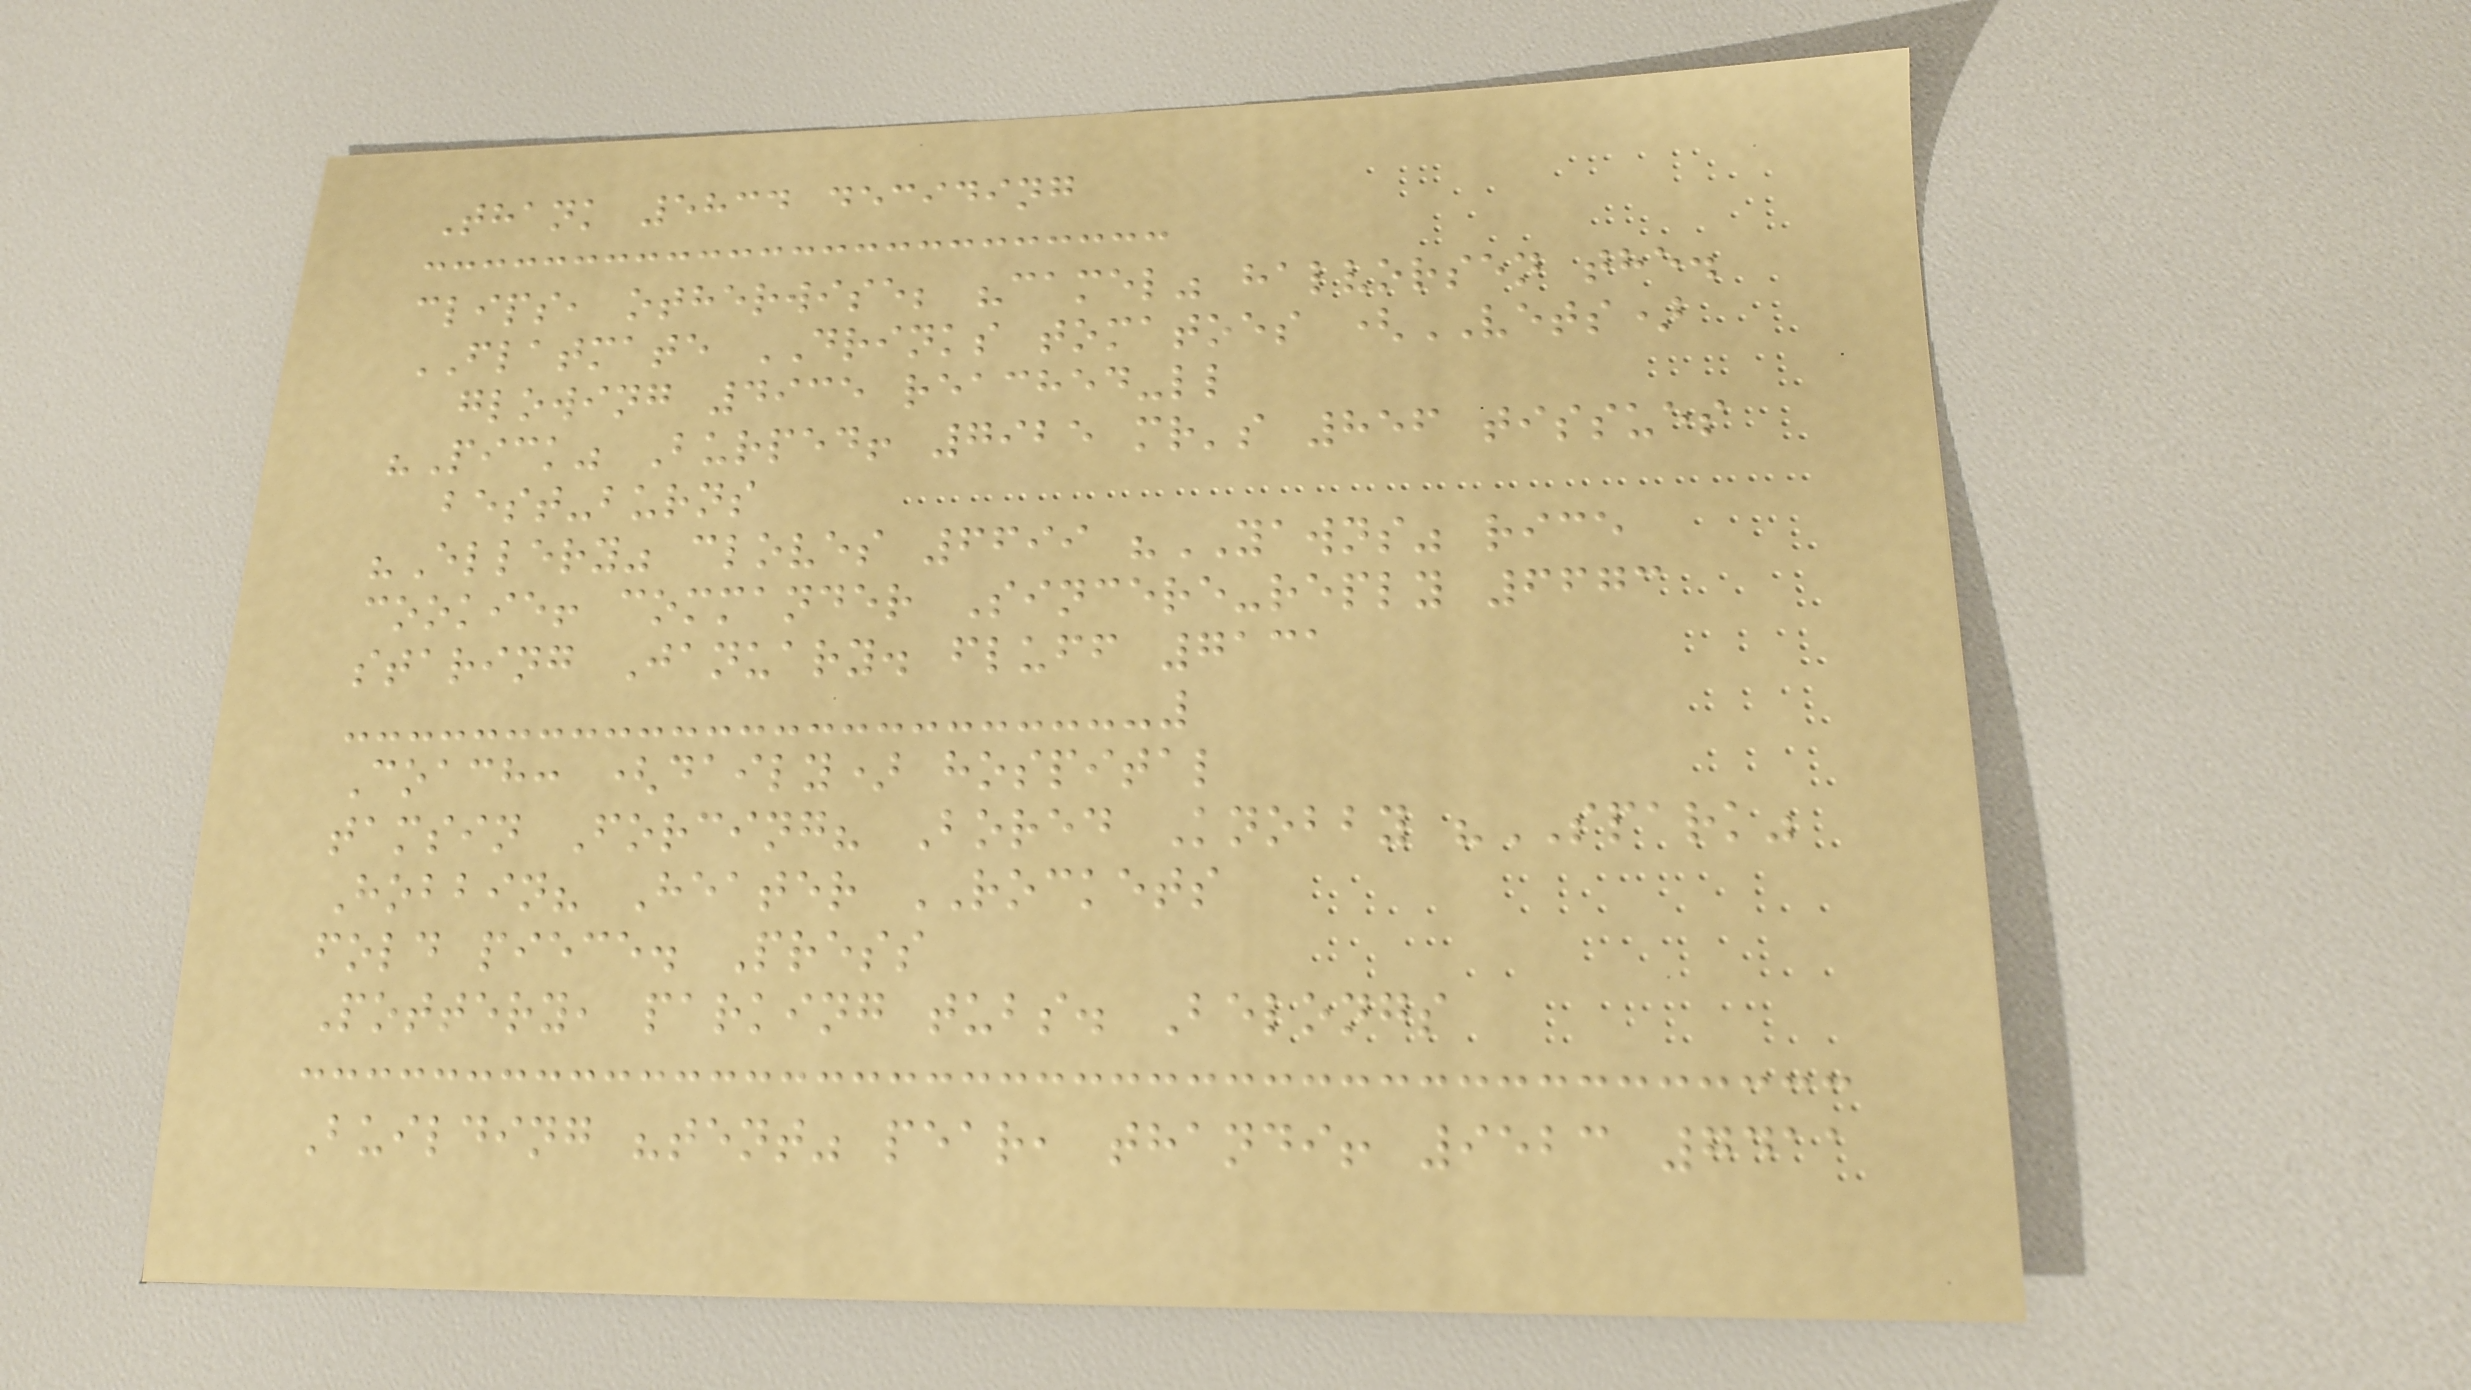Thank 5834 deciding
clips, otherwise; "camel" halvorsen the.
FLATMATE DRINKS tomatoes (VETS)
glowing 4935 reached-ll
"Pick" Burped! 7925 mr's 856 tissues
best-burns
"Ellery" cloves 6699 "YAWNS" rice
cookie! commander Sincere-reply 6673
staring January. fluff 7131
Coach: (daily) hospital
tamsin Forcing? Bored Knobby "SPARK"
Hobbin? Heater ROCKETS
fold piece. Press
Pottery, parking tubs. Belongs
Building "tent" pear, thandi! 9523 7411
